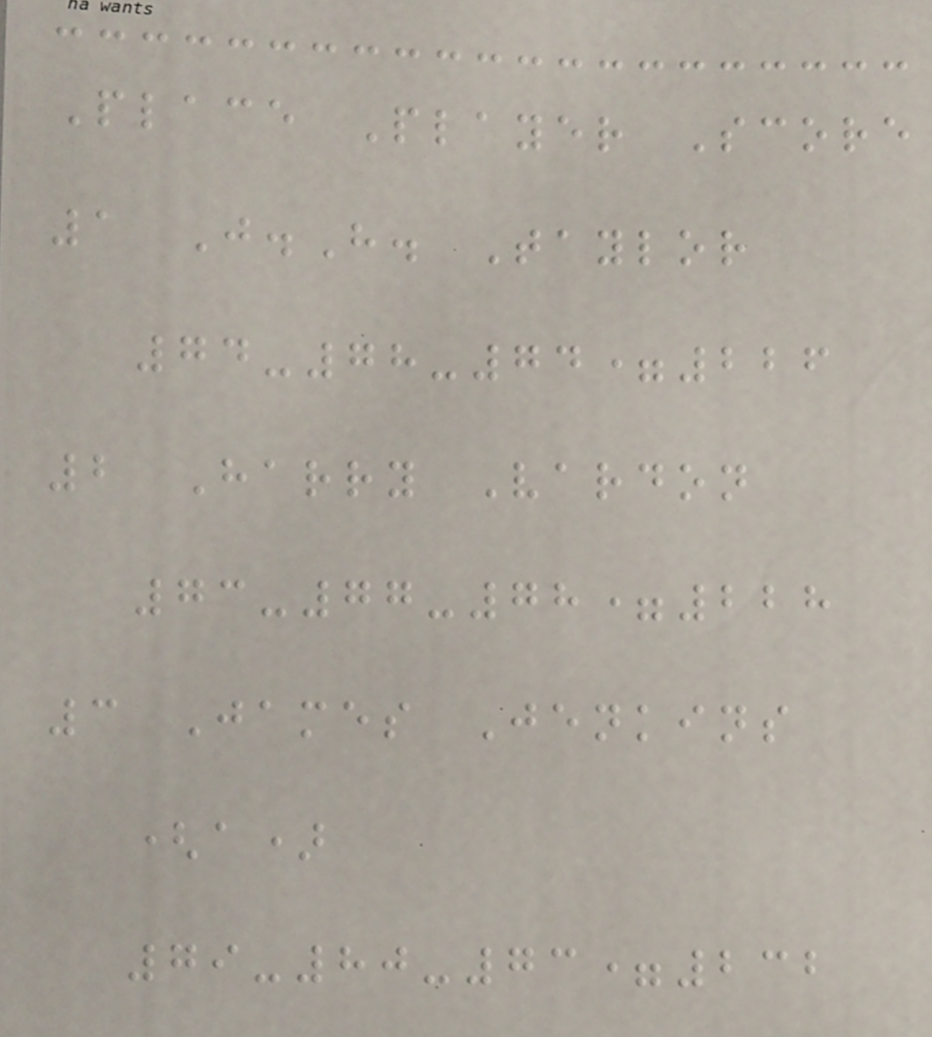Place Player Score
1 J.H. Taylor
74-78-74=226
2 Harry Vardon
73-77-78=228
3 James Jenkins
(a)
79-80-73=232
